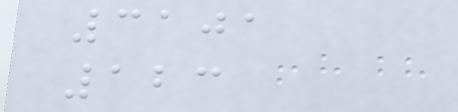3101
123
